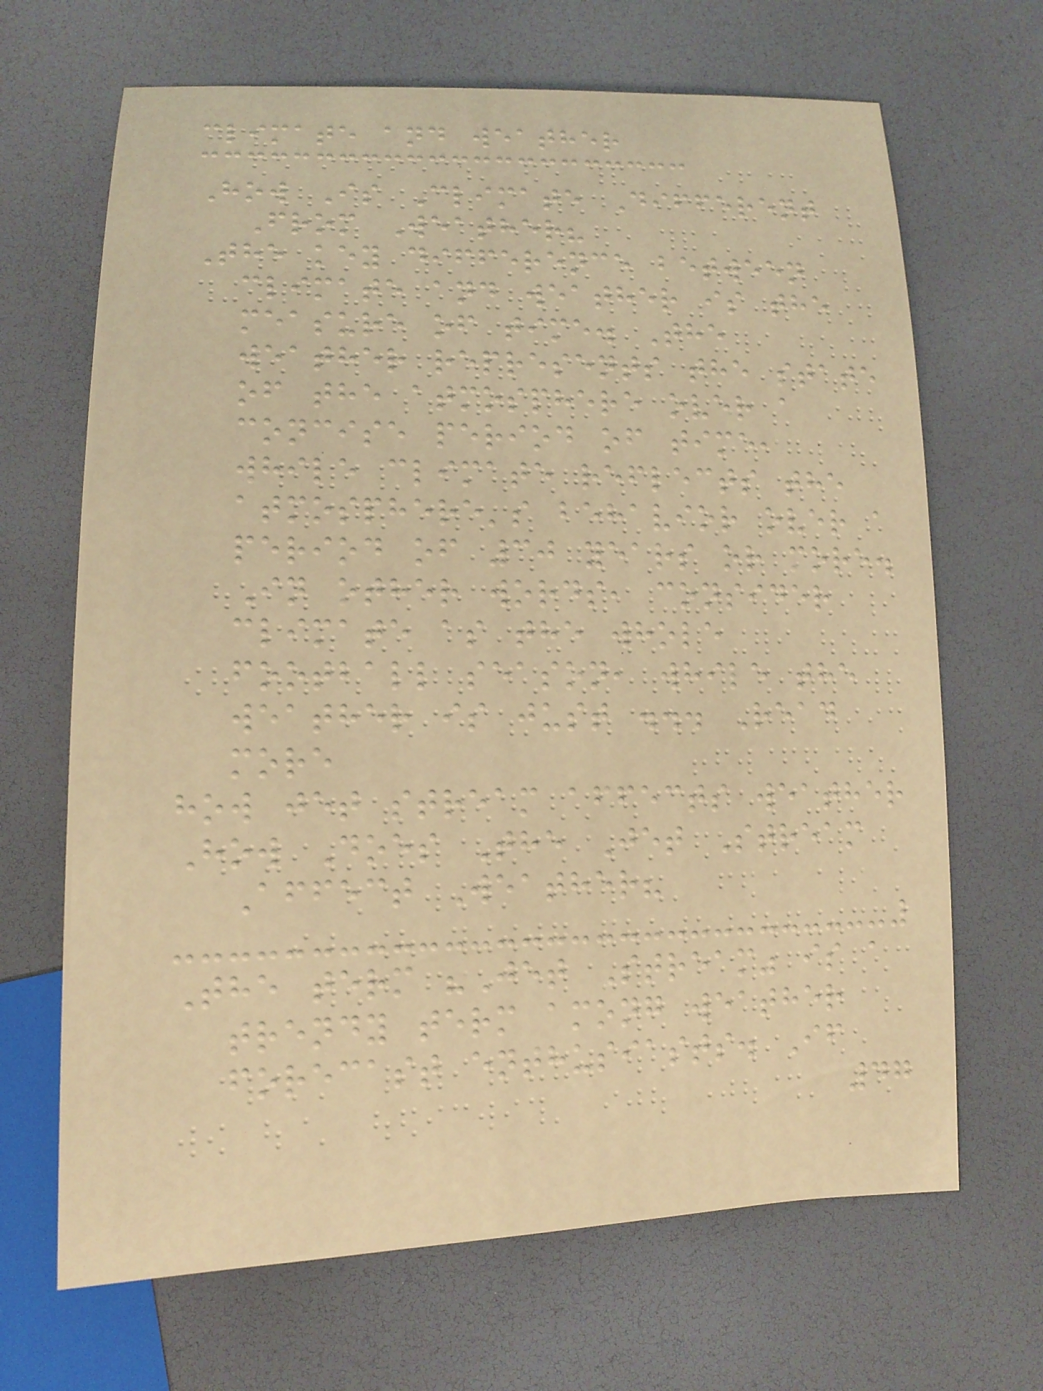climate and weather
How Is Climate Different
From Weather?
The key difference between
climate and weather is the
measure of time. The
weather represents the state
of the atmosphere over a
concise period of time,
while climate reflects the
atmosphere's behavior over a
period of 30 years or more.
In other words, consider
climate as the whole
football season, while the
weather is just ... Read
more
how jet stream affects weather
How Does The Jet Stream
Affect Weather?
The term "Jet Stream" is a
trendy term among weather
forecast enthusiasts. If
47
